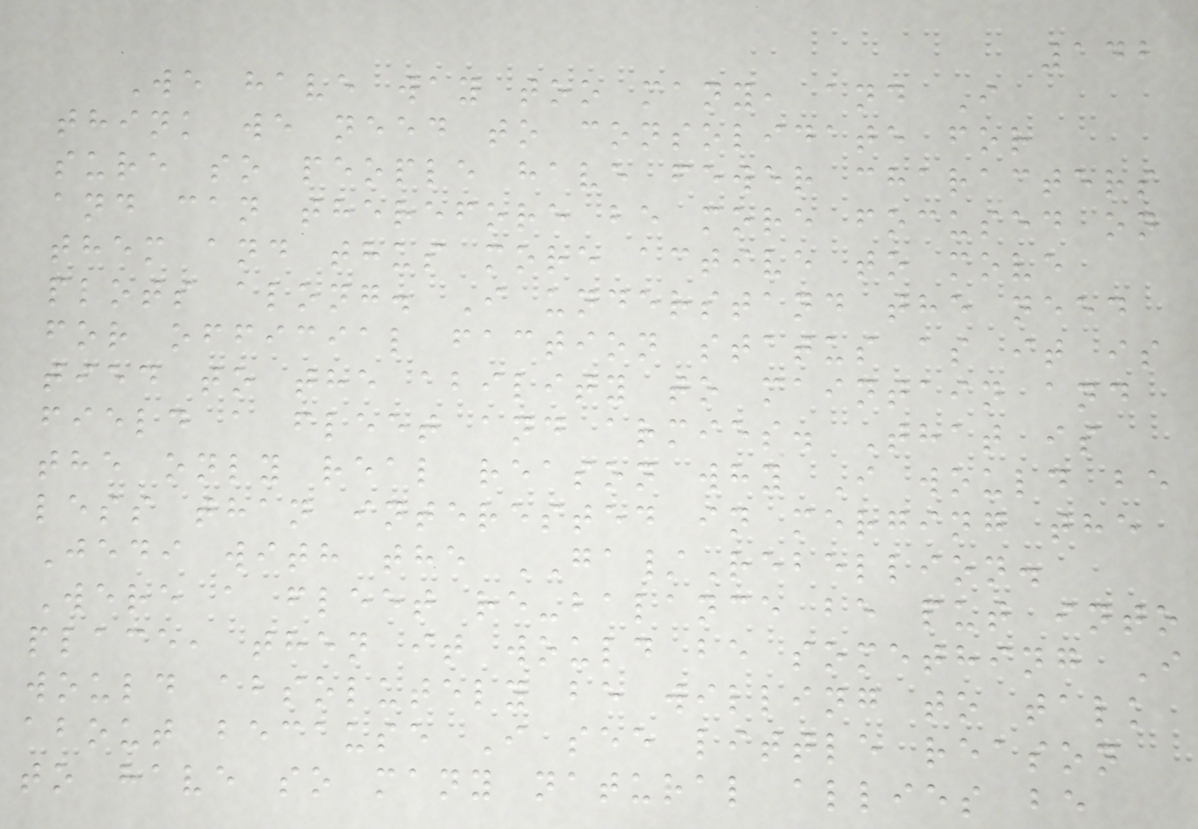142
We have way too many, and I
think we need to consolidate for
sure so people have fewer characters
and can therefore be more focused on
them and thus more active to move
plots along. I understand the need
for official faction status as it is
tied to the ability to maintain and
field a fleet and armies. That is
the only real reason why I would be
less than interested in merging the
Jedi with the GA/Rebellion.
Were a fleet re-balance be put into
place, then it would be something I
would absolutely be willing to talk
about because I see little reason
to have so many natural allies be
